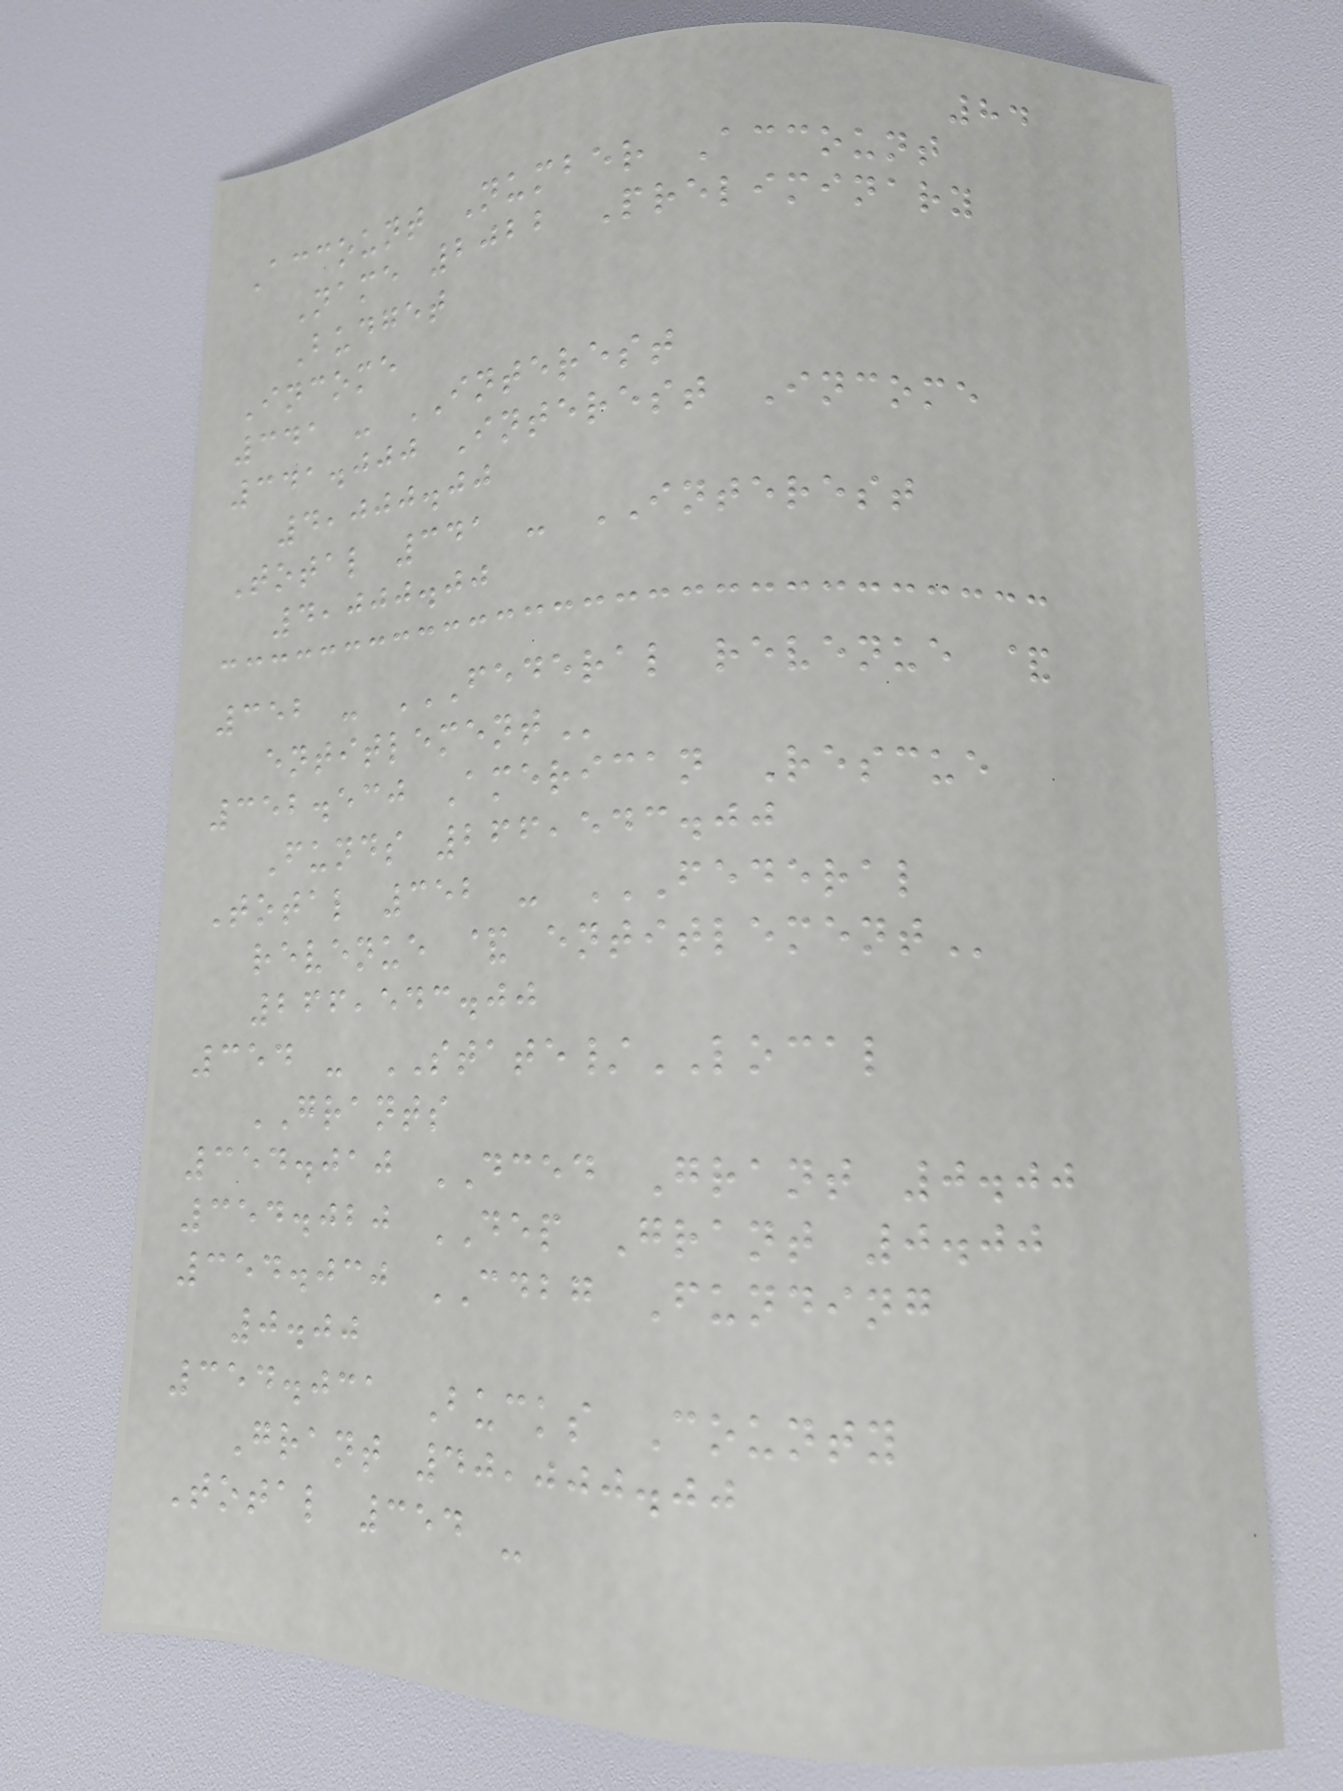84
Account Number Account
Name 2022 Preliminary
Budget
Income
341 - INTEREST
341.000 Interest Income
4,000.00
Total 341 - INTEREST
4,000.00
352 - FEDERAL REVENUE &
ENTITLEMENT
352.530 American Rescue
Funds 266,543.00
Total 352 - FEDERAL
REVENUE & ENTITLEMENT
266,543.00
354 - STATE/LOCAL
GRANTS
354.010 DCED Grant 0.00
354.020 DEP Grant 0.00
354.030 CDBG Funding
0.00
354.031 Bucks County
Grant 40,000.00
Total 354 -
